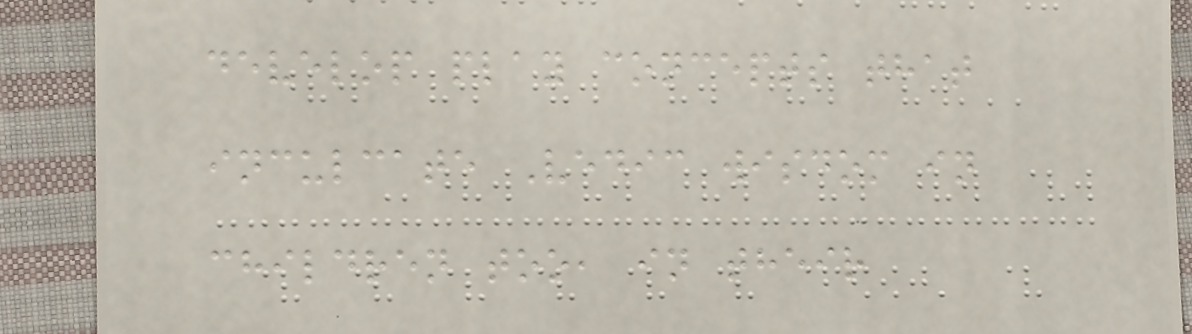develop play concepts that
inculcate Vedic wisdom in
children too, in their
